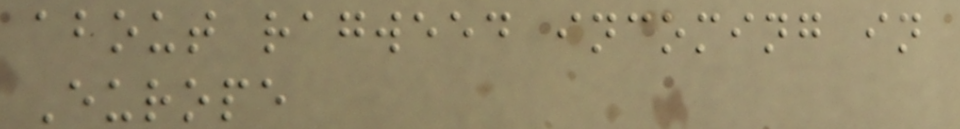about ragweed incoming in
Europe
